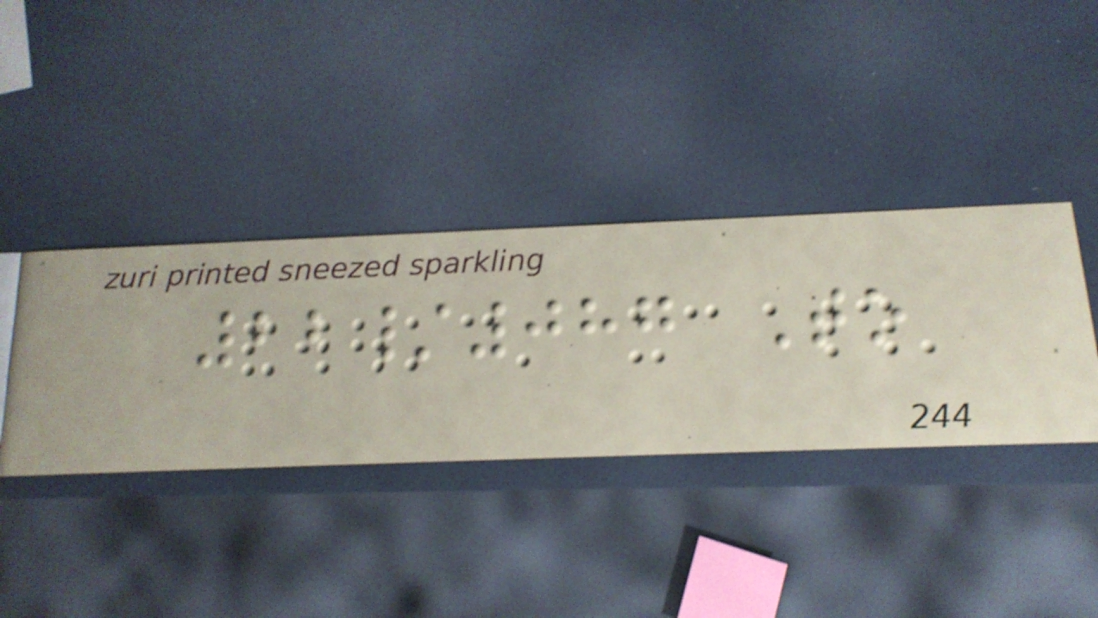22/087 To
